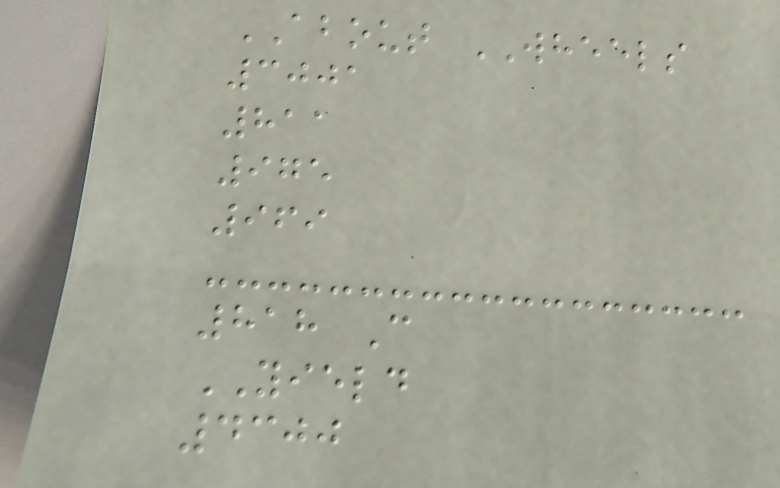ABOUT WHEELS
3001
811
975
969
818 C
YIELD
4300
